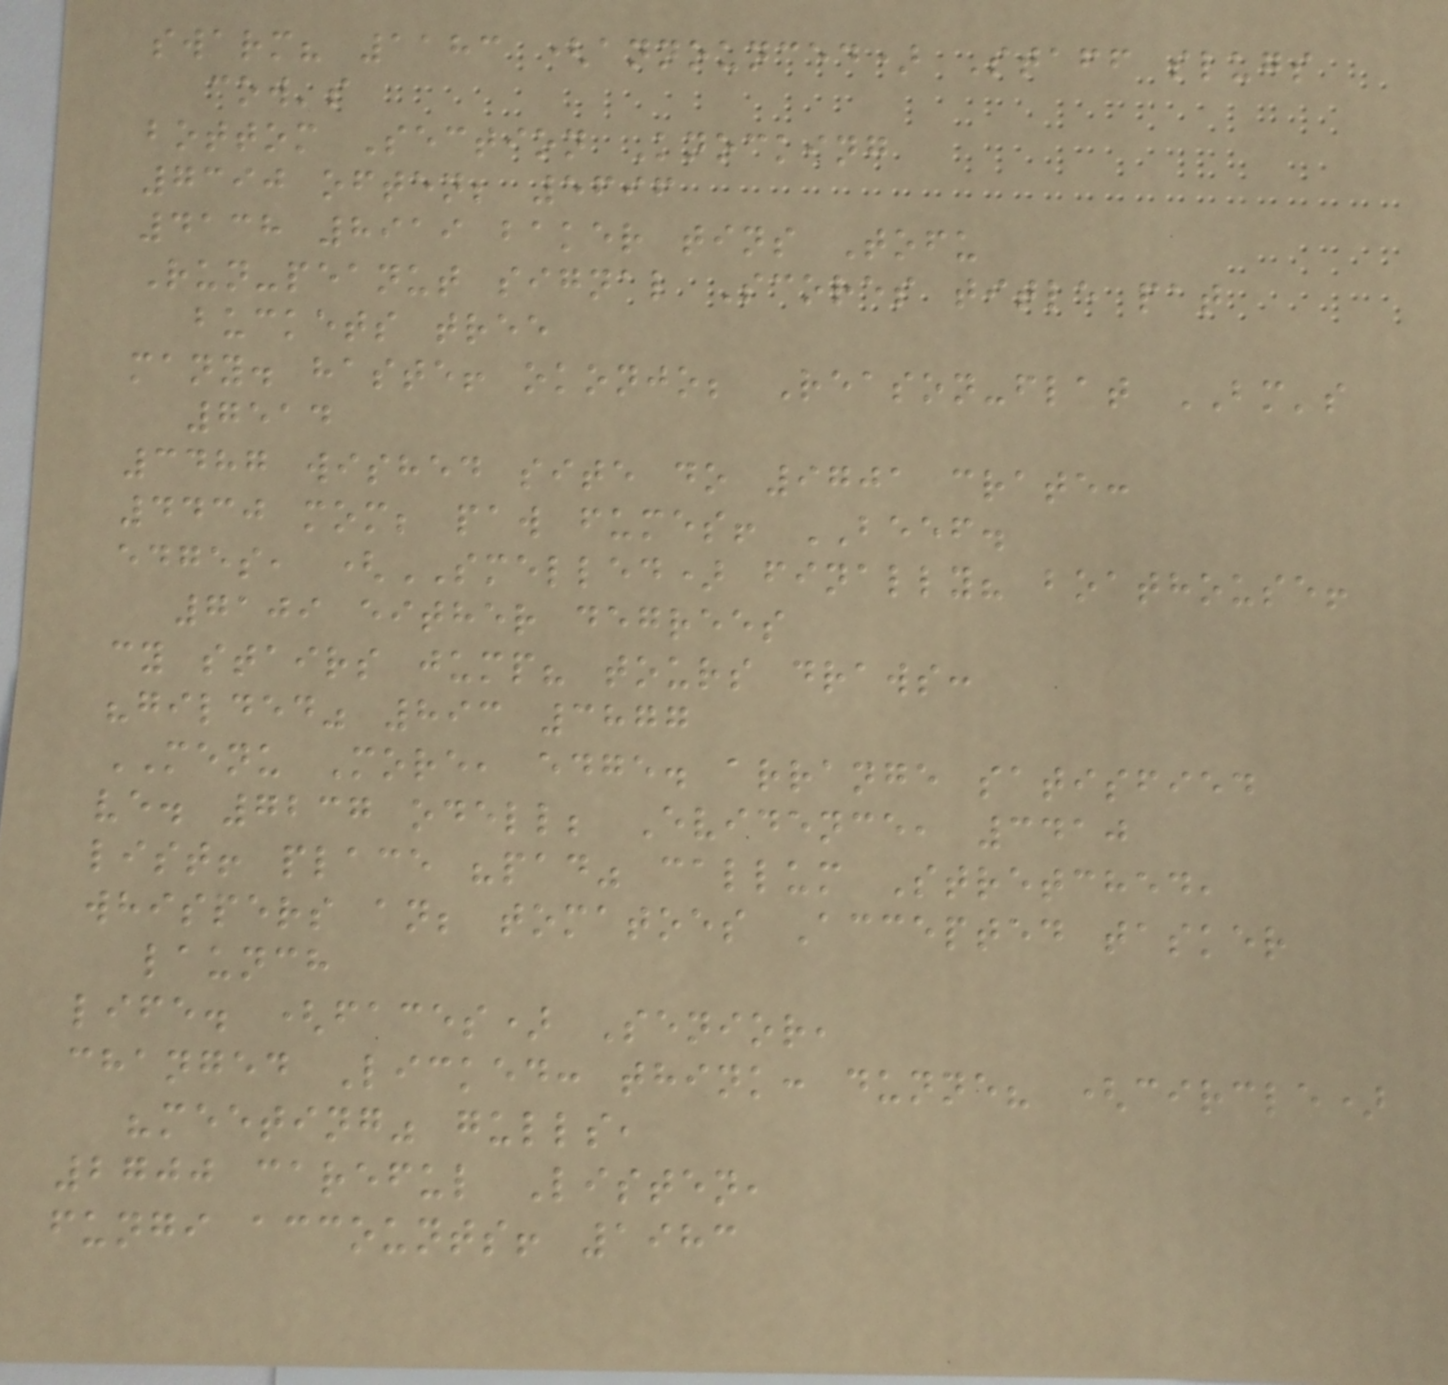swarm? 1183 (announced) Staff slugs
cow's
bottom Section Knocking
7390 often; 5696
4138 8919 baker tins Tofu
Run-peanut signal Scores title pat
buckets tree
many. haste! okonjo; Reason-flat BM's
7514
3487 wished site do 9701 crate:
4430 mom; paw fumes! BEEF.
edges, (SMELLED) finally? boathouse!
7109 either degrees
cy stairs jump? tours draws:
"gilded" 893 3877
MENU More, edge. arrange satisfied
ve. 7237 odell; Evidence, 3410
list! place "pad" callum Stretched,
whispers an; tomatoes Accepted tasker
launch
life. (faces) Senior,
changed Licked: think: dunne? (circle)
"meeting" gulls,
2700 careful Listen,
fungi accounts! 1983
